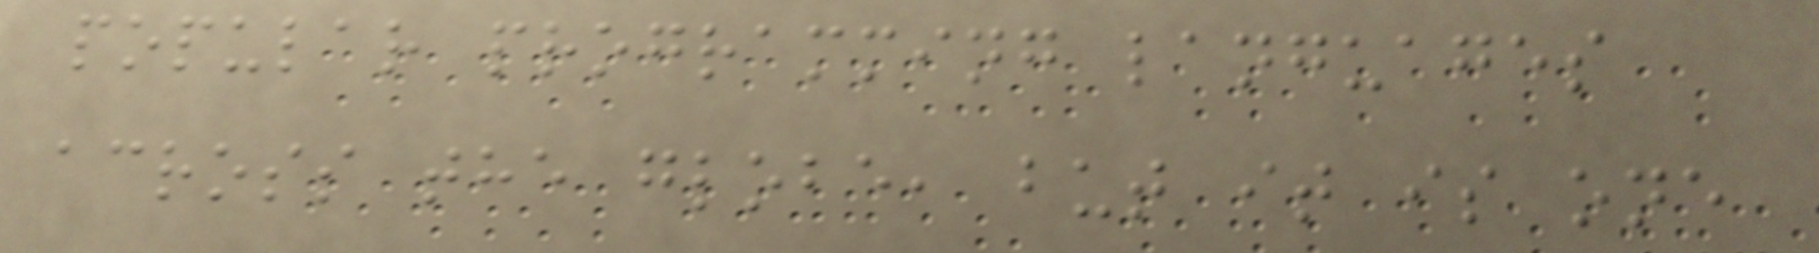popular programming languages
across the globe, but it is one
